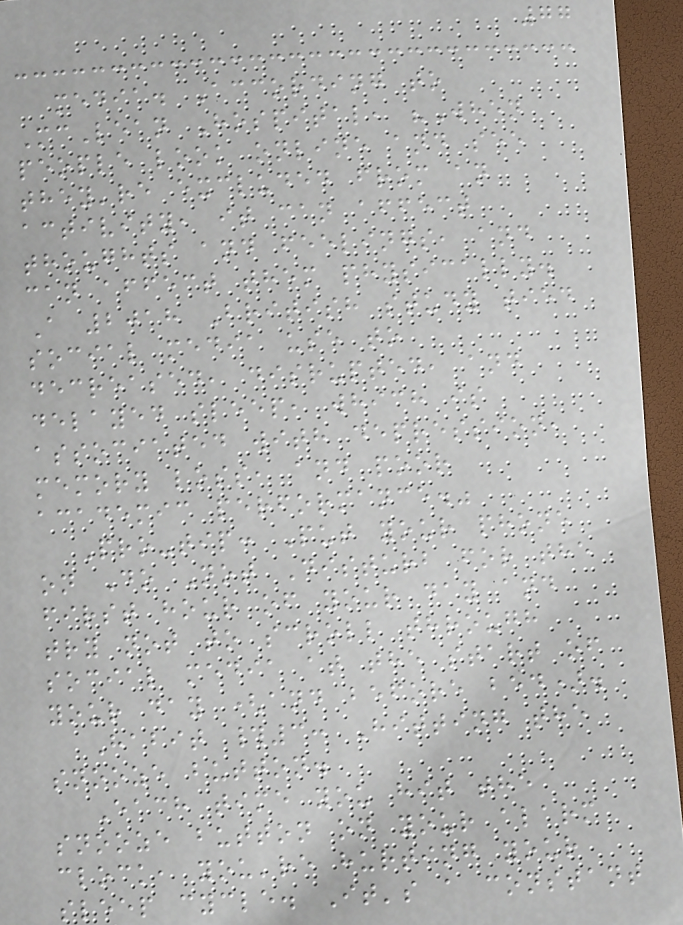77
media. According to
McLean Hospital, "When
people look online and see
they're excluded from an
activity, it can affect
thoughts and feelings, and
can affect them physically.
A 2018 British study tied
social media use to
decreased, disrupted, and
delayed sleep, which is
associated with depression,
memory loss, and poor
academic performance."
Pro-tip: Put your phone
on Do Not Disturb for the
first hour of your day and
try not to scroll through
social media at the start of
your day (and before bed).
Habit #3: Hitting the
snooze button.
Each time you hit the
snooze button on your alarm
clock, you're hurting your
sleep cycle. It's a constant
